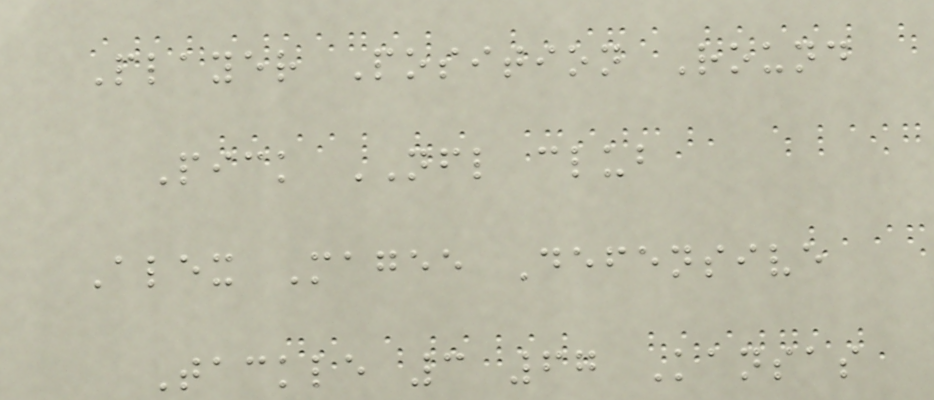Player Position Round
Pick NFL club
Alex Magee Defensive
Tackle 3 67 Kansas
